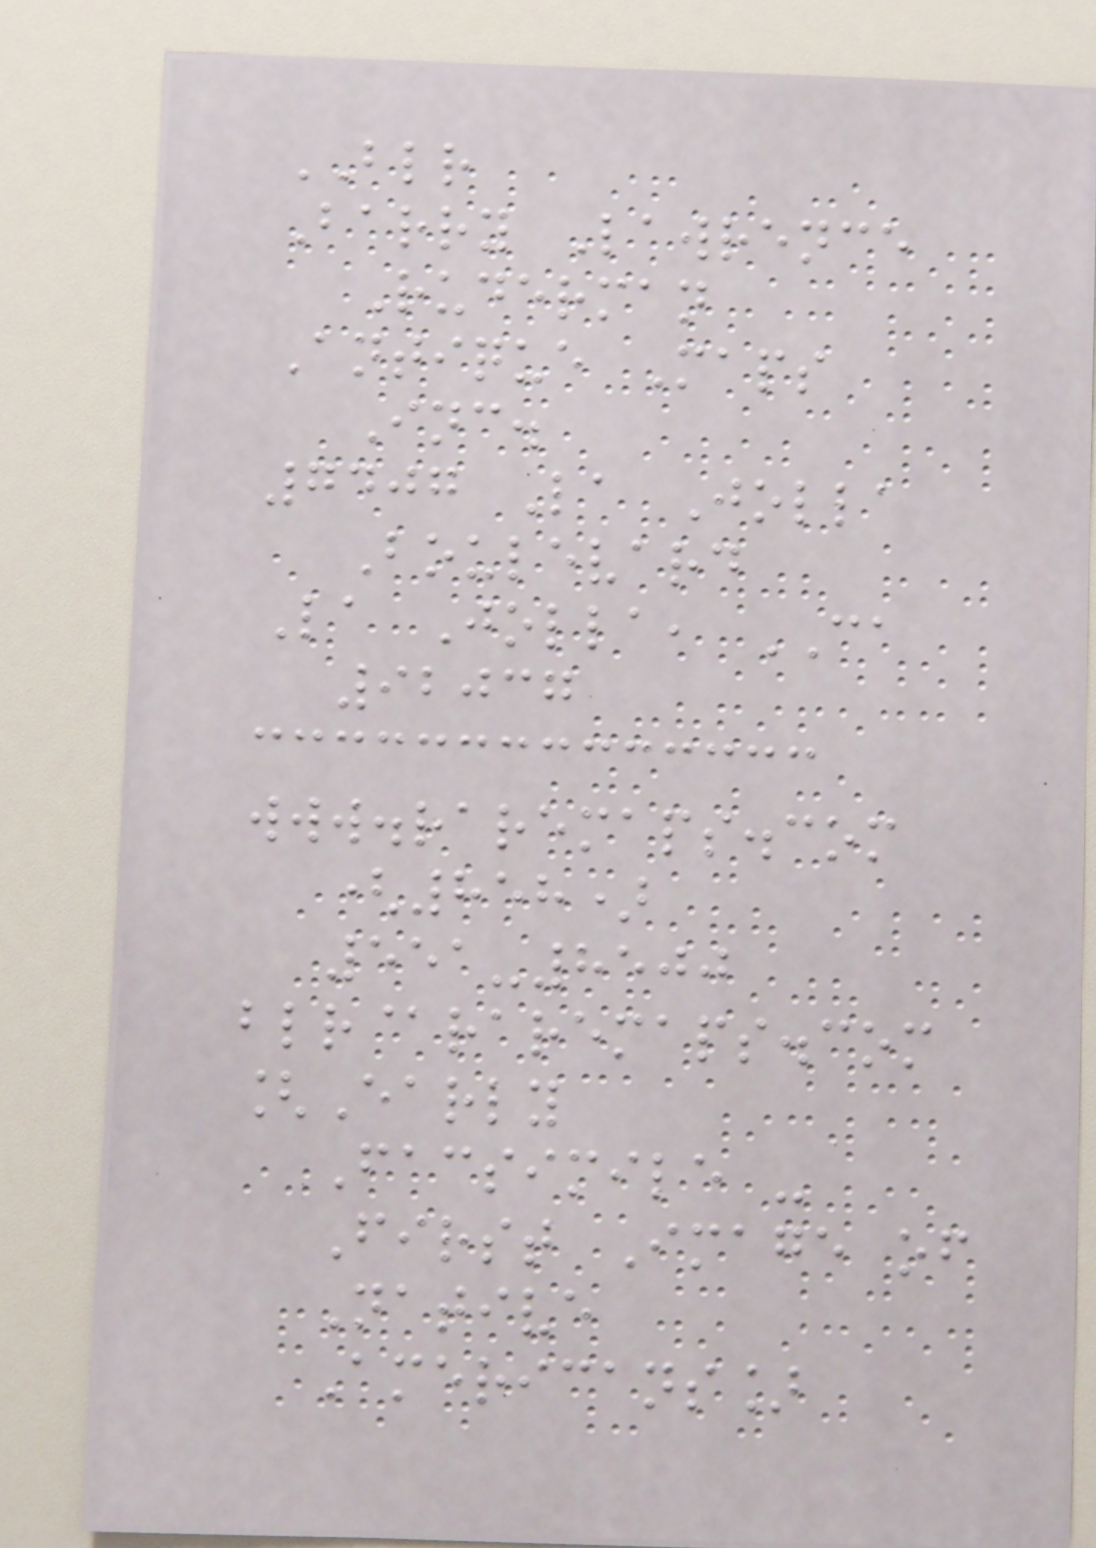BLR
Barry Lawrence
Ruderman
Antique Maps
Inc.
7407 La Jolla
Boulevard
La Jolla, CA
92037
www.raremaps.com
(858)
551-8500
blr@raremaps.com
[Early
Facsimile -
First Image of
Native
Americans]
